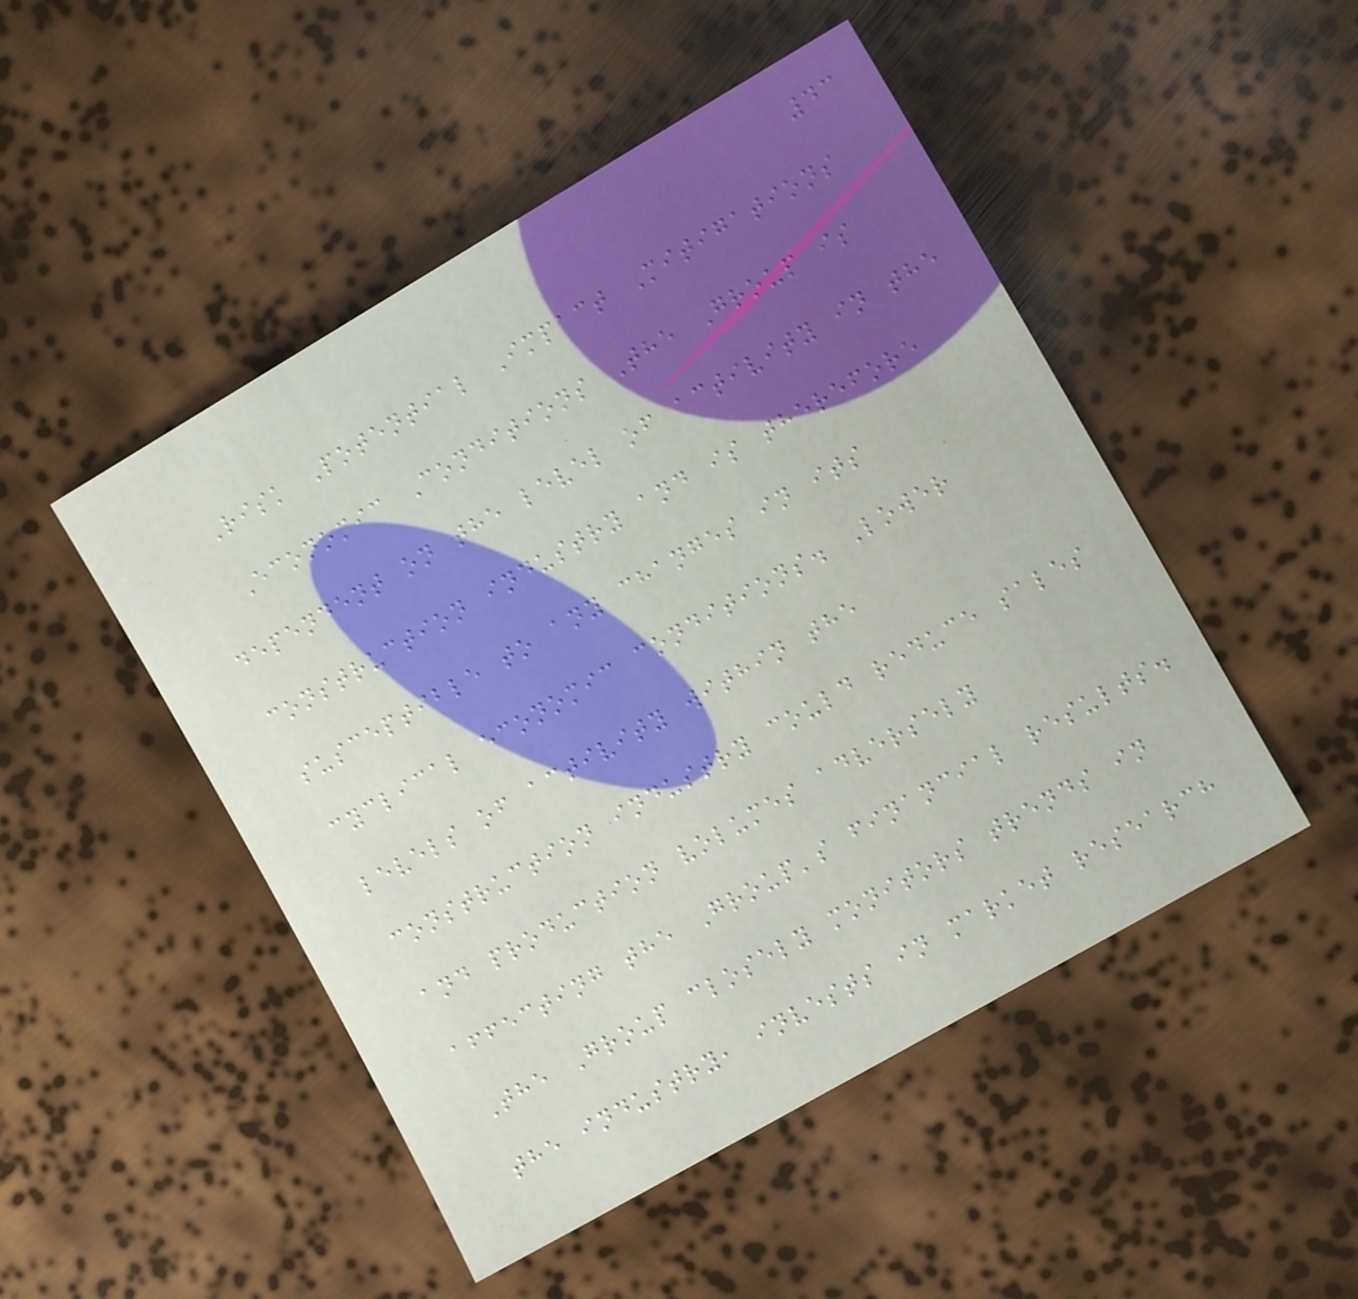43
Risk Potential Impact Mitigations
Economic Conditions The Group is
dependent on the level of activity in the
construction industry and is therefore
susceptible to any changes in its
cyclical economic conditions. Lower
levels of activity within the
construction industry could reduce sales
and production volumes adversely
affecting the Group's financial results.
The Group closely monitors trends in
the industry, invests in market research
